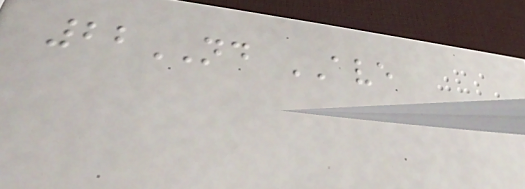22ND AVE
